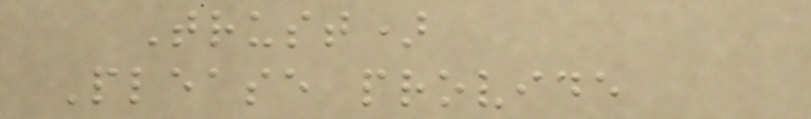Trust)
Please provide
